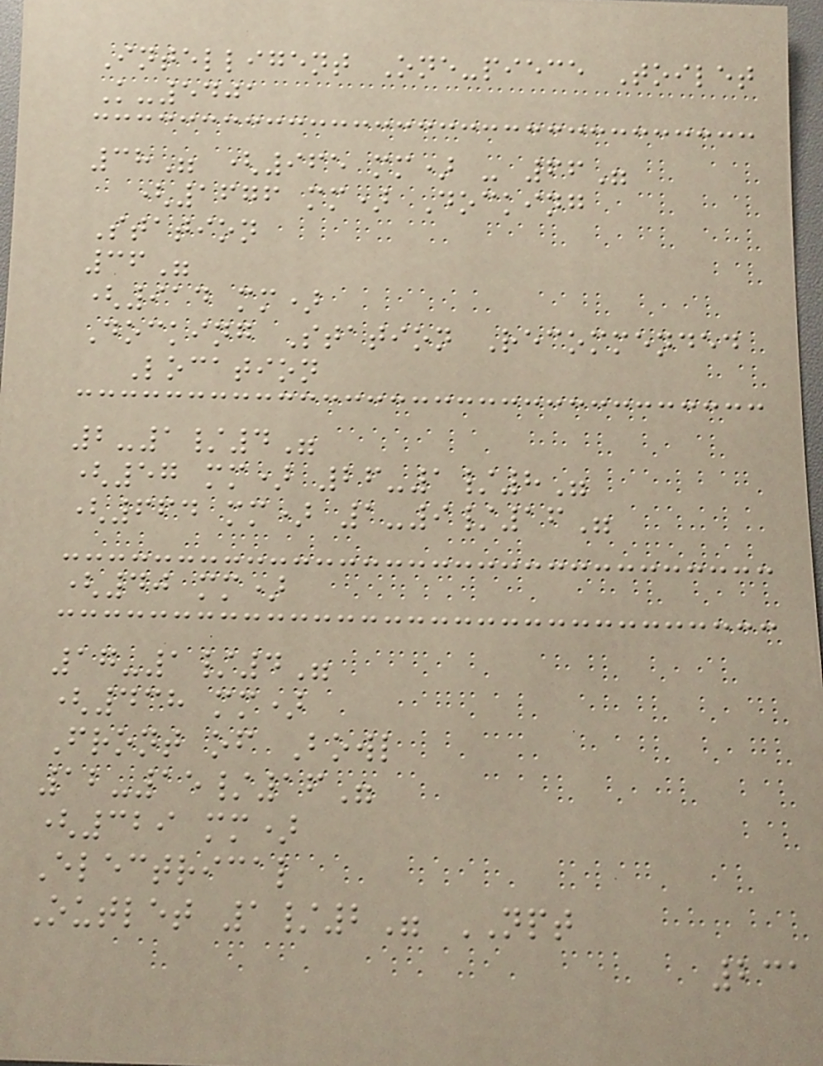Intelligent One-piece Toilet
K-5401
38" (965 mm) - 66"
(1676 mm) Docking
Station
36"
(914 mm)
Docking Station Recommended
Location
2-1/4"
(57 mm) 26-1/8"
(664 mm) 1-9/16"
(40 mm)
17-1/4"
(438 mm)
Front of Bowl
12-15/16"
(329 mm)
Electrical
Outlet 1/2" NPT
231
